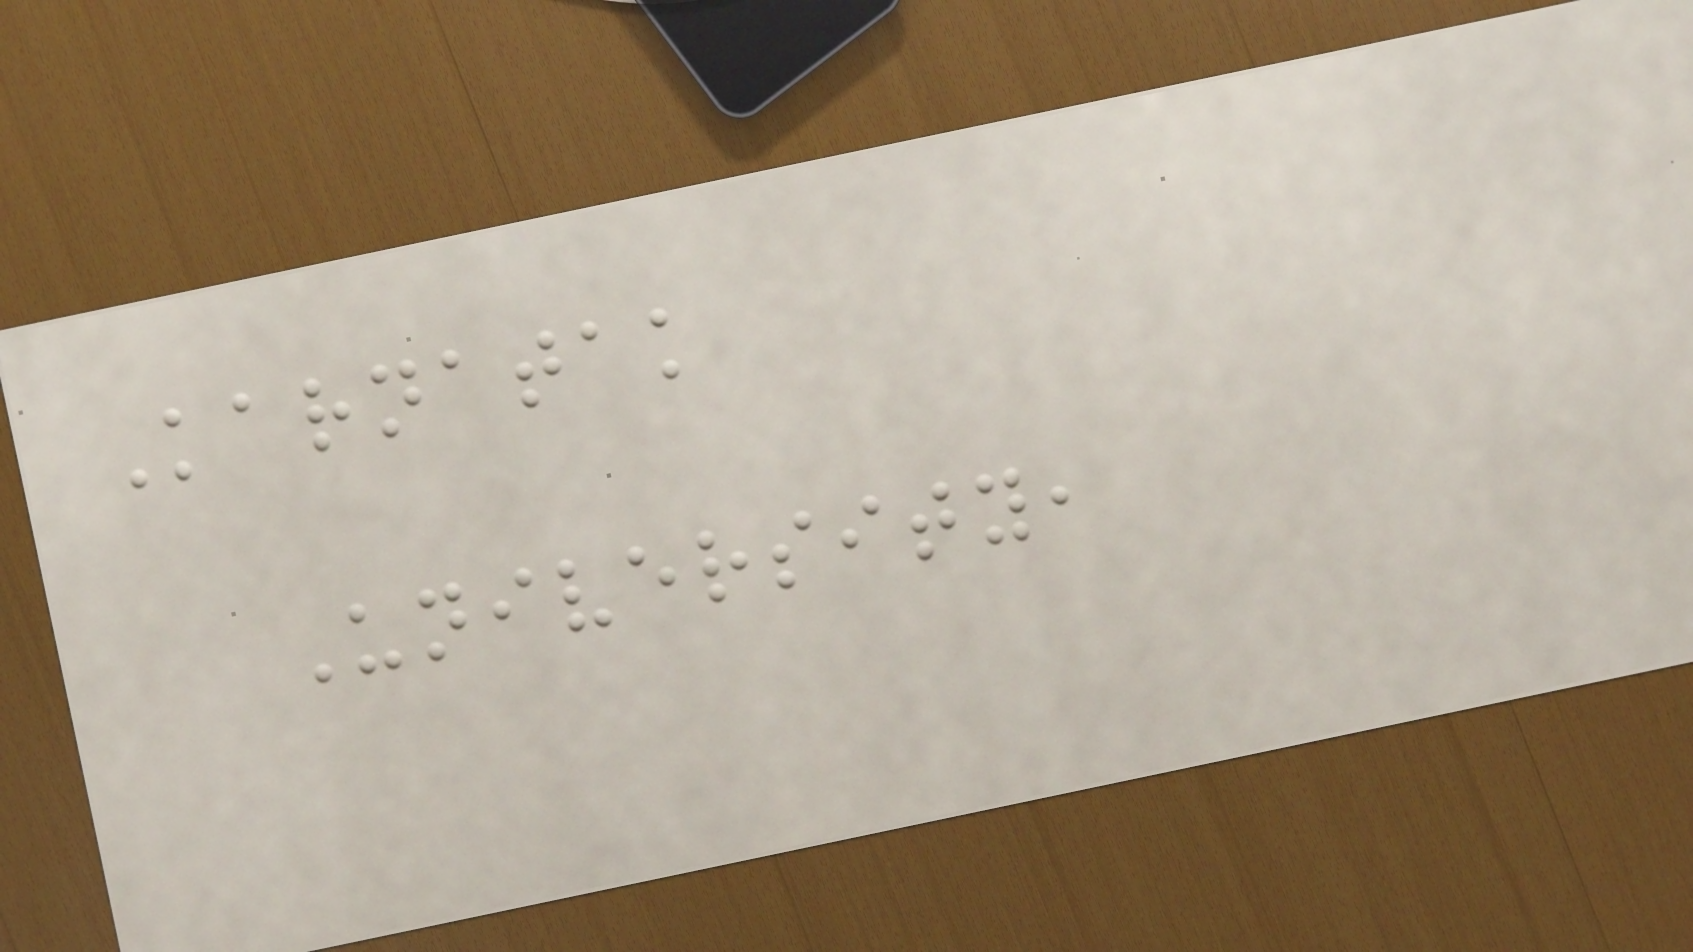Karnatak
University,
